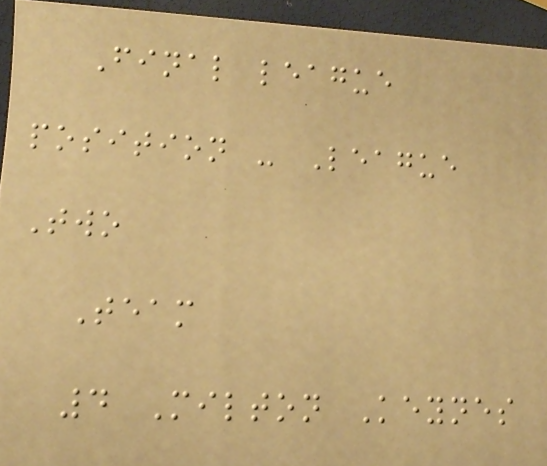Final league
position - League
Two
Team
4 Milton Keynes
